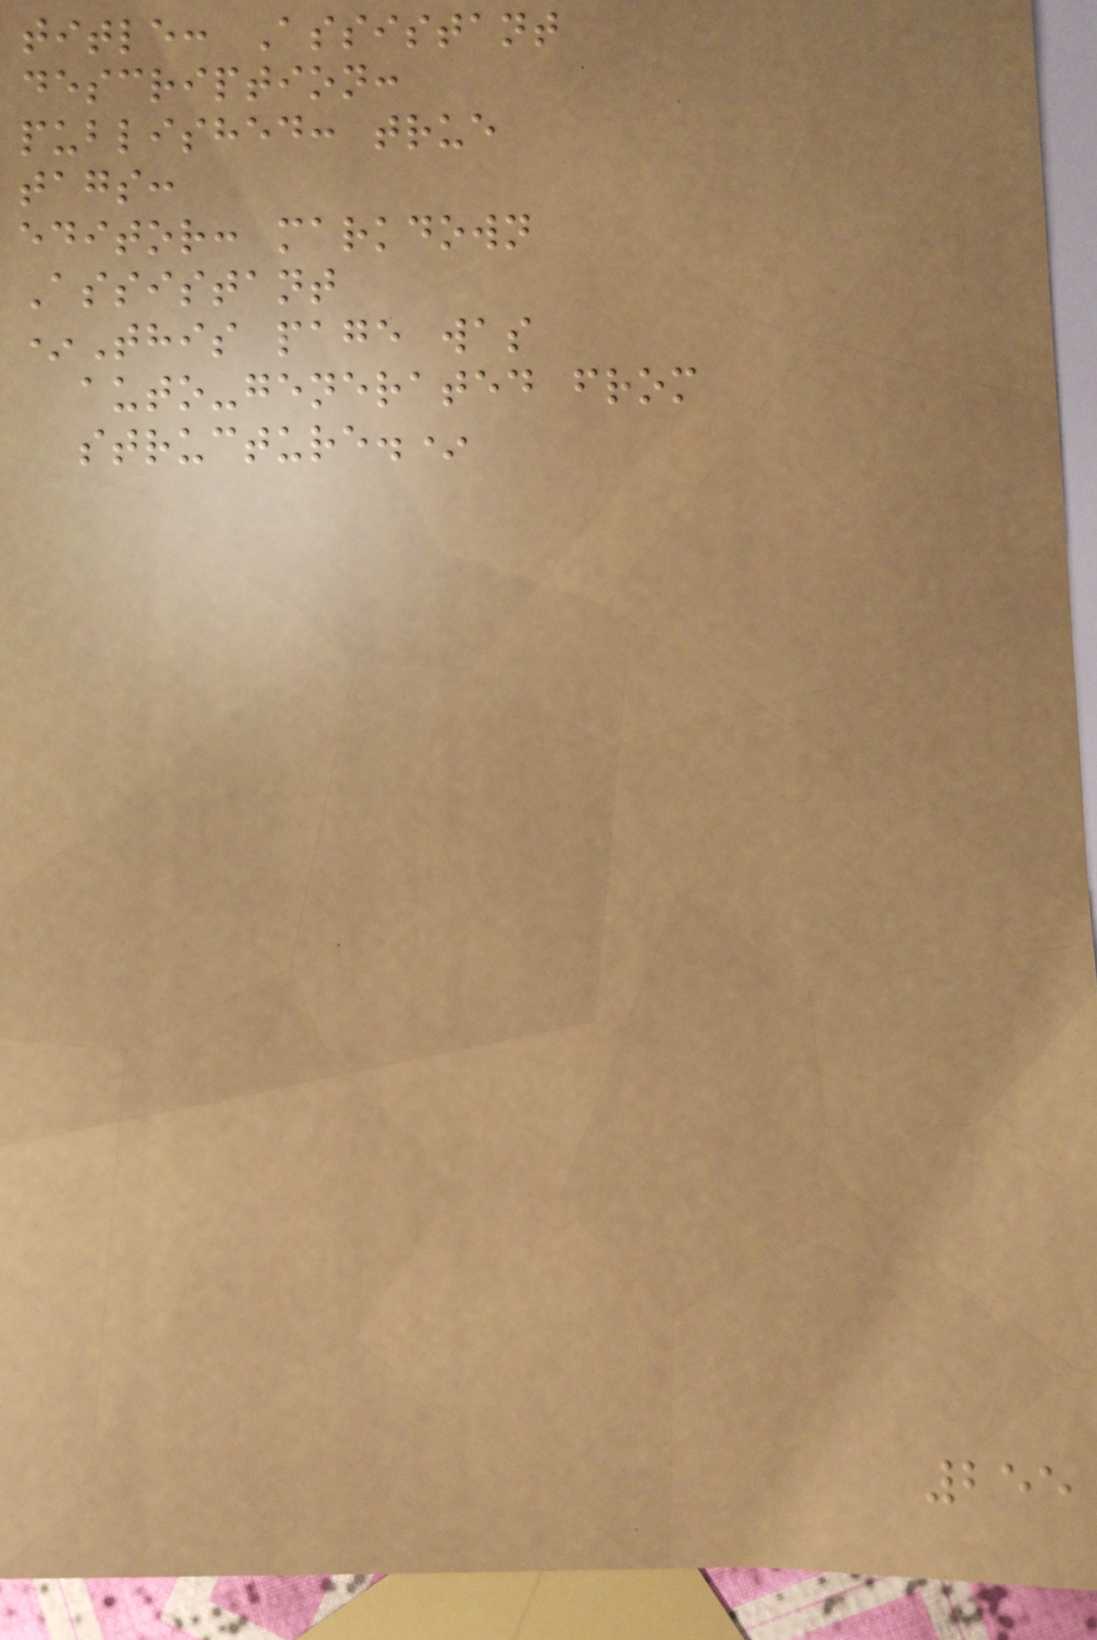title: Assistant
description:
published: true
tags:
editor: markdown
Assistant
*This page was
auto-generated from
structure.*
255
